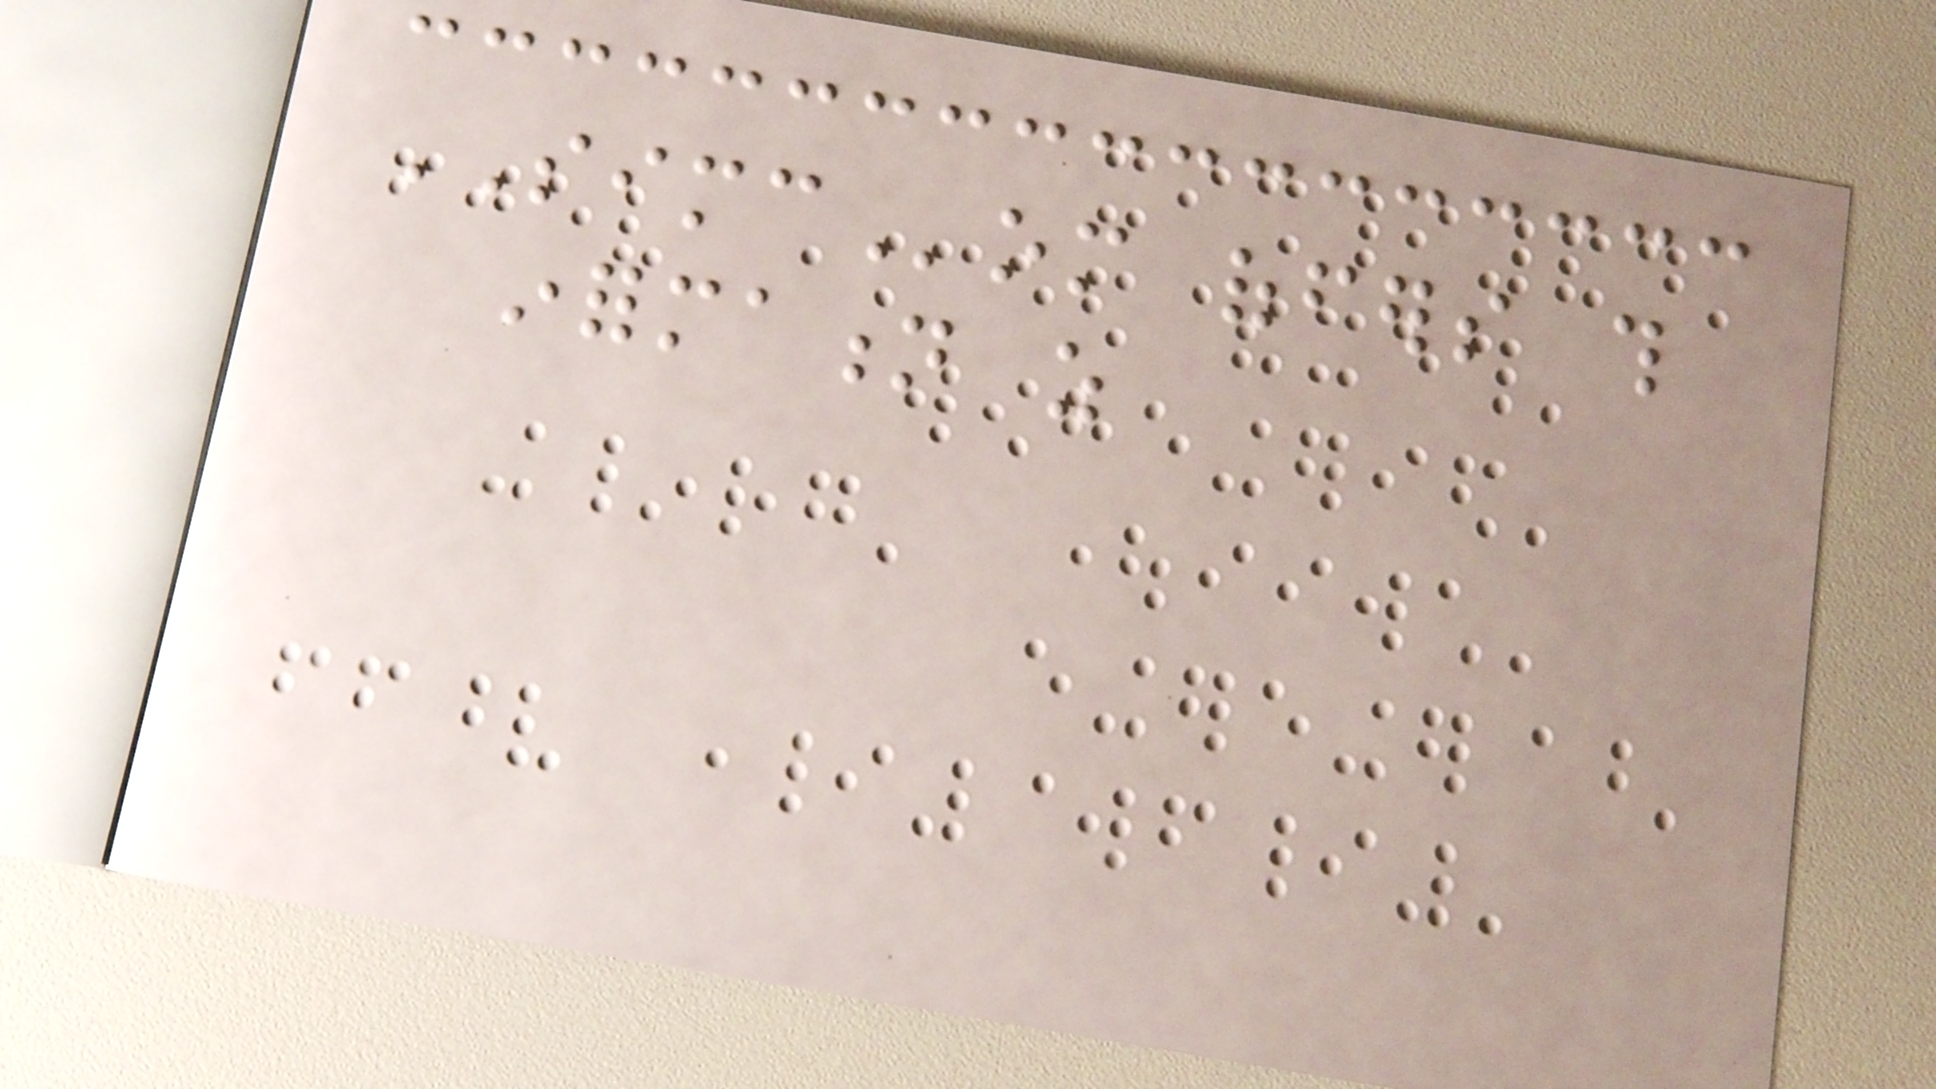SIMCom offers this
information as
